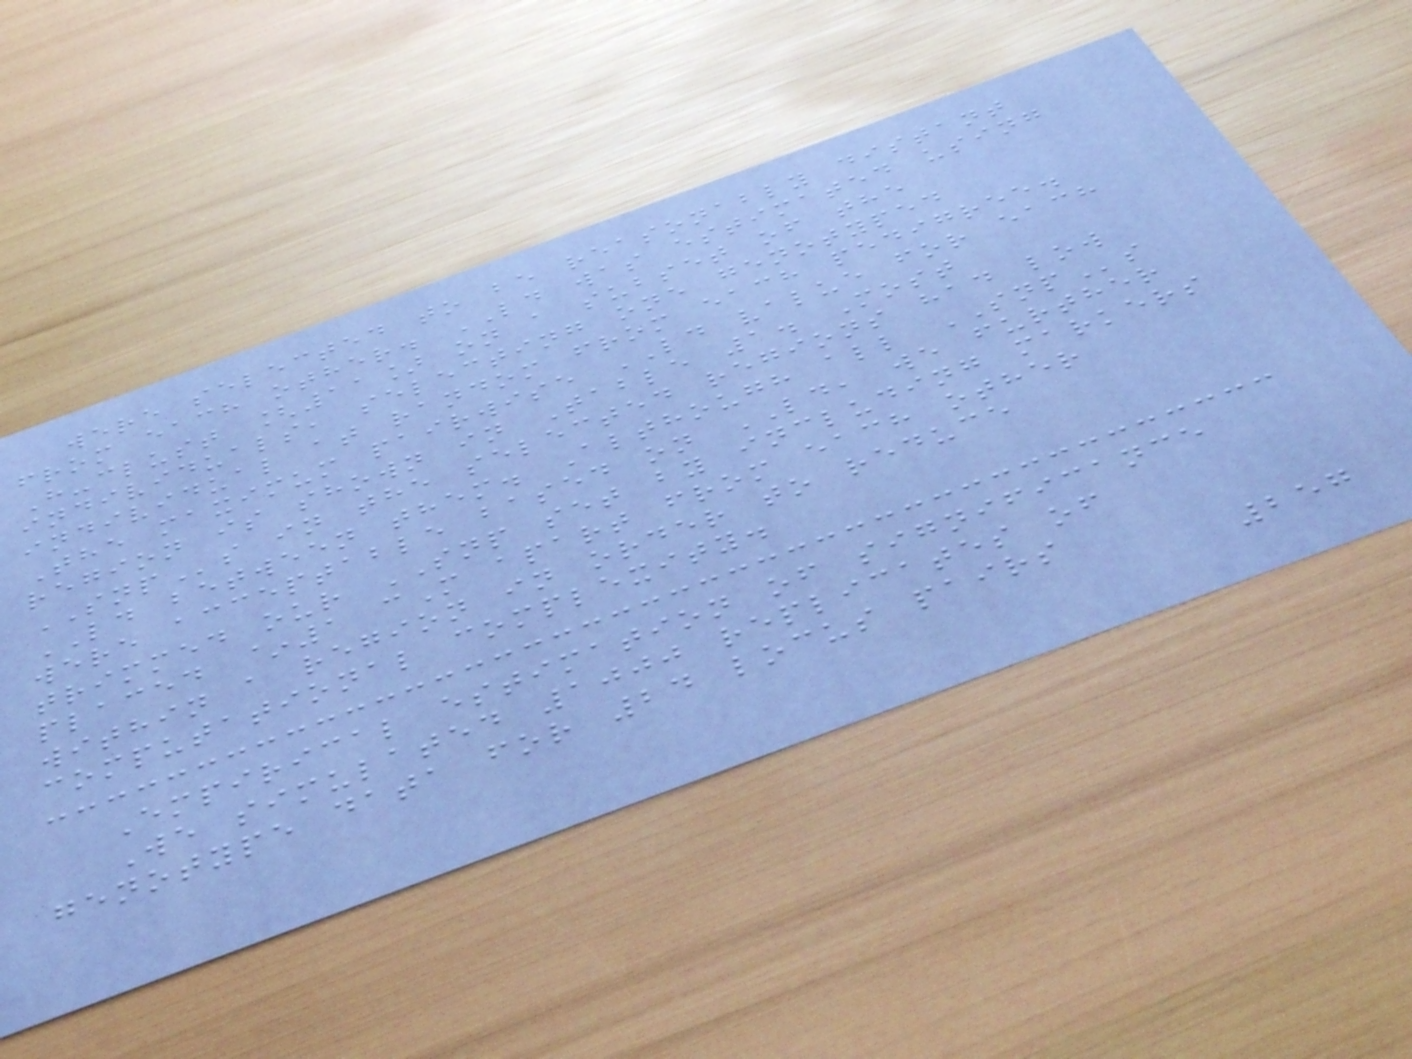were selected to be reasonably distant
from each other. LD was estimated using
H-clust [11] on a subset of the
individuals, selecting one genotyped
individual at random from each pedigree.
The maximum pairwise LD value for each
region is shown in Table 1. Most
SNPs in the selected regions had low
LD between them. Although all SNPs
were acceptable based on LD, we further
trimmed our SNP set by including markers
placed ~1 cM apart from each other
within a region in order to reduce
computational complexity.
Empirical estimation of significance
We simulated 1000 replicates of
genotype data for 24 locus pairs
257
